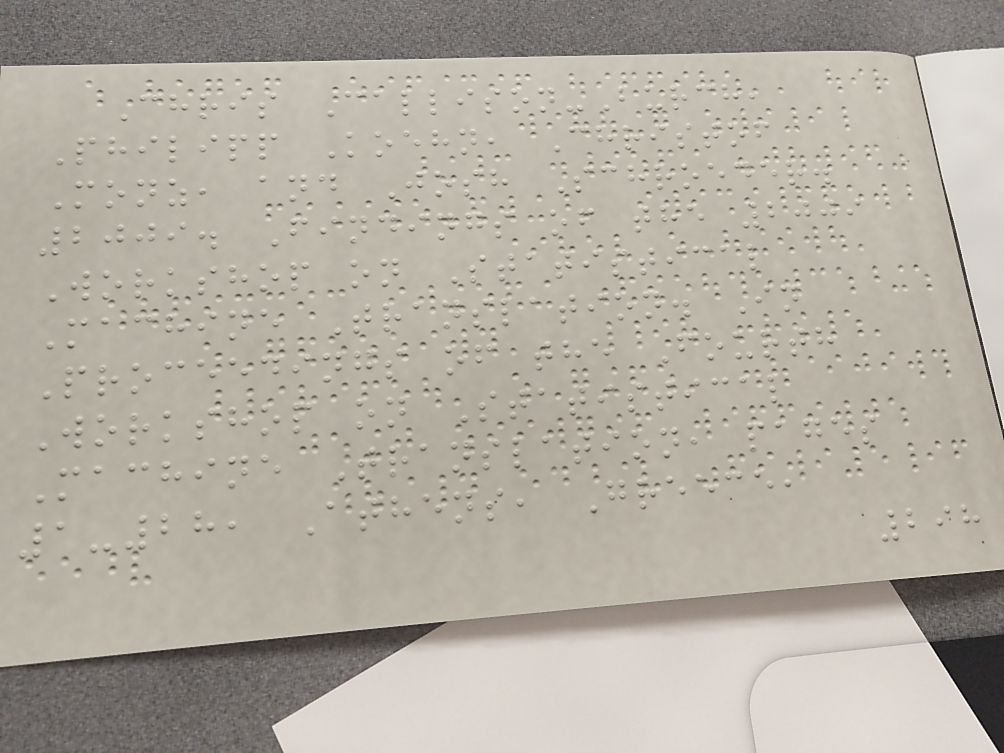Chris Callison-Burch,
Philipp Koehn, Christof
Monz, and Josh Schroeder.
2009. Findings of the 2009
Workshop on Statistical
Machine Translation. In
Proceedings of the Fourth
Workshop on Statistical
Machine Translation, pages
1-28, Athens, Greece,
298
